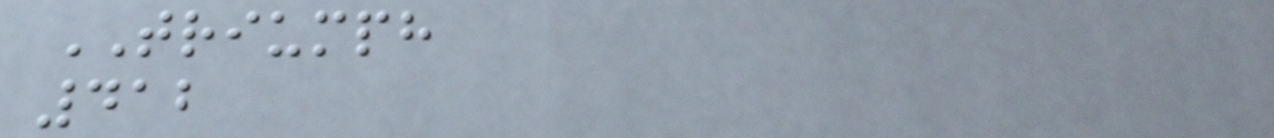TRIUMPH
412
